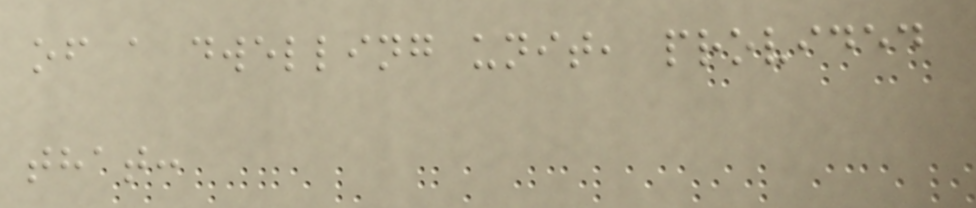of a dwelling unit, provided
that:
